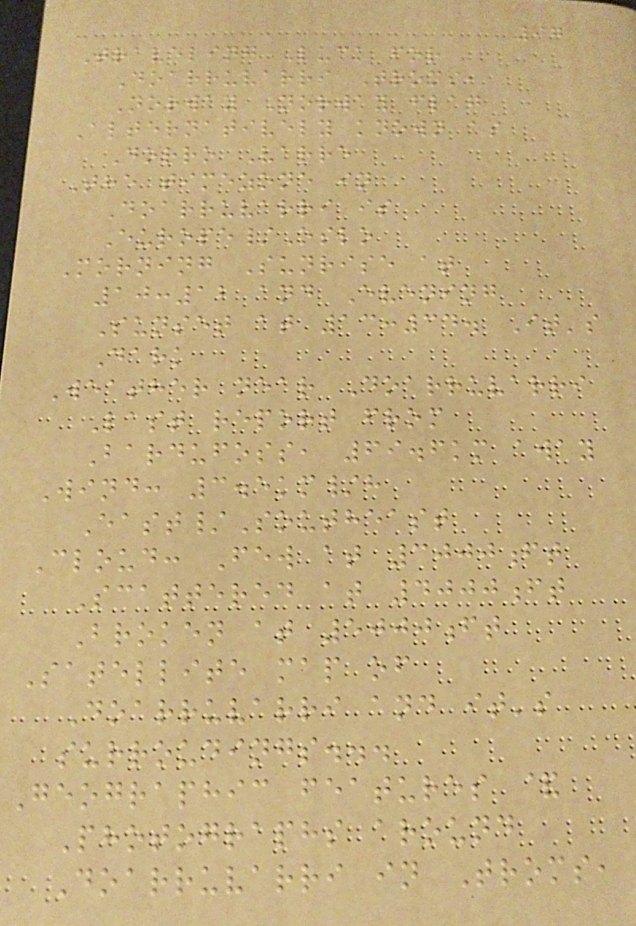97
Traveling Luck for
Doarruvarri Troms,
Norway Norway flag
Alternatively known as
Dorro Varre
The timezone in
Doarruvarri is
Europe/Oslo
Morning Sunrise at
10:12 and Evening
Sunset at 13:34. It's
Dark
Weather near Doarruvarri
Last report from
Bardufoss, 69.6km away
Wind: 3.5km/h
East/Southeast
Cloud: Few at 3000ft
Scattered at 4000ft
Broken at 5000ft
Satellite map of
Doarruvarri and it's
surroudings...
Geographic features &
Photographs around
Doarruvarri in Troms,
